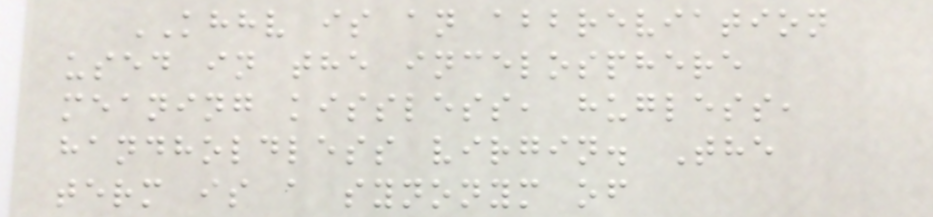KHHV is an abbreviation
used in the incelosphere
meaning kissless, hugless,
handholdless virgin. The
term is a synonym of
